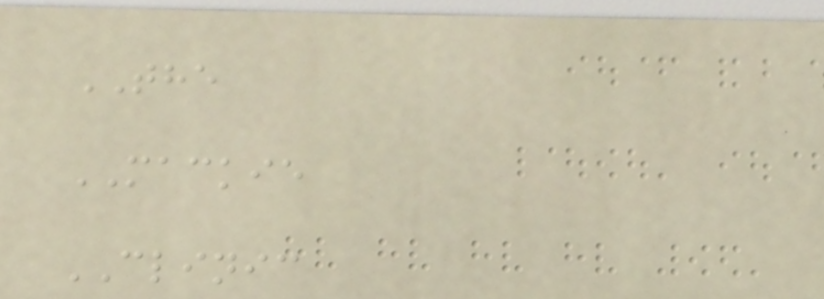THE
MACKIE
CLINIC
